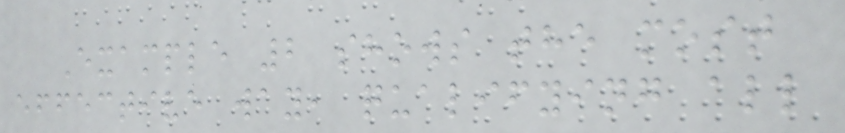Example 2 shows the most
effective way, qualifying all
